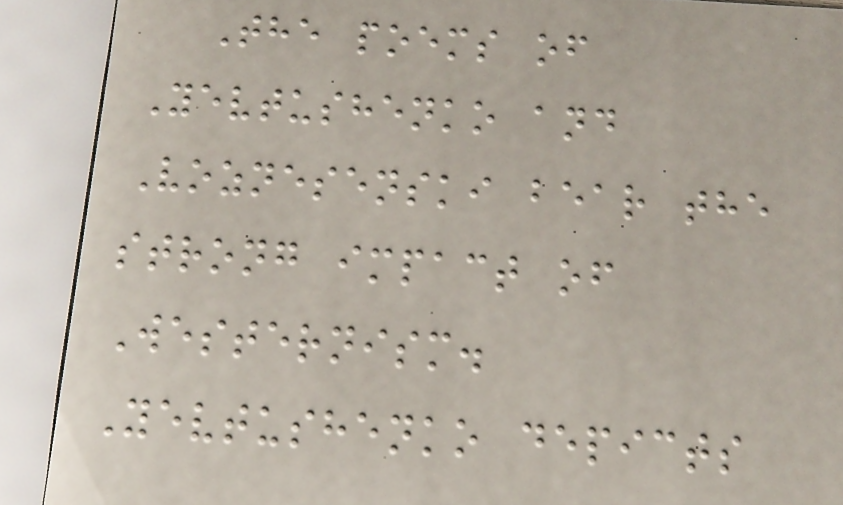The poems of
Yevtushenko and
Voznesenski bear the
strong impact of
Westernism.
Yevtushenko depicts
